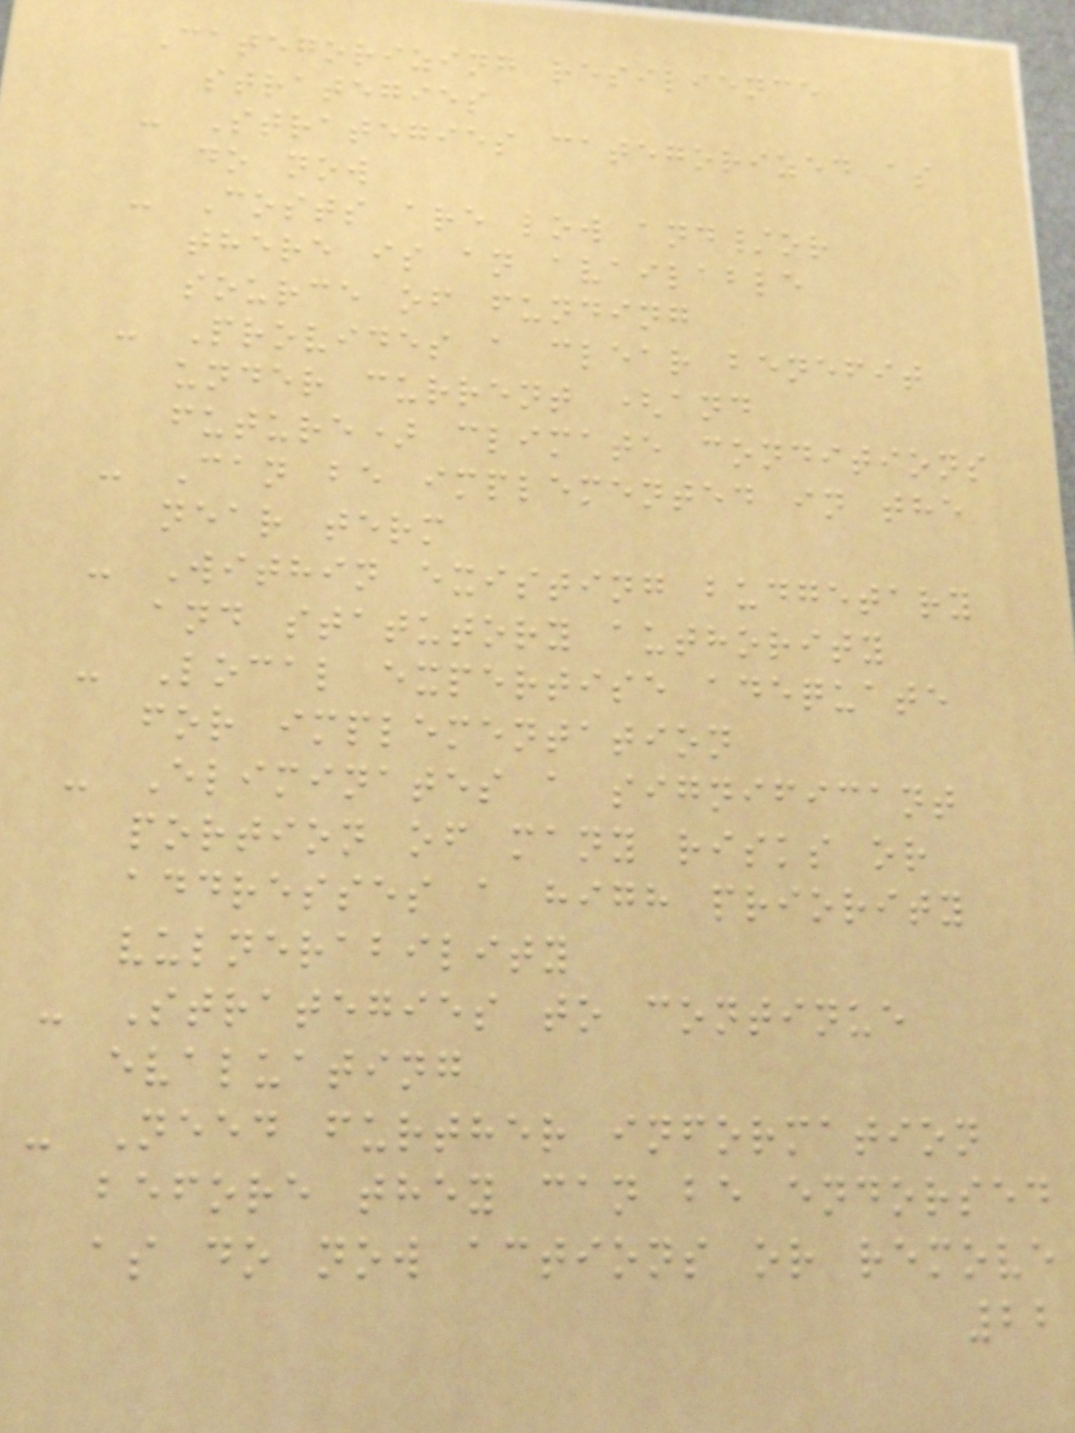Categorizing resilience
strategies
- Strategies categorized as
do now
- Costs are low and/or
there is an available
source of funding
- Provides a clear benefit
under current (and
future) climate conditions
- Can be implemented in the
near term
- Within existing budgetary
and statutory authority
- Local expertise adequate
for implementation
- Eliminates a significant
portion of many risks or
addresses a high priority
vulnerability
- Strategies to continue
evaluating
- Need further information
before they can be endorsed
as do now actions or remove
22
